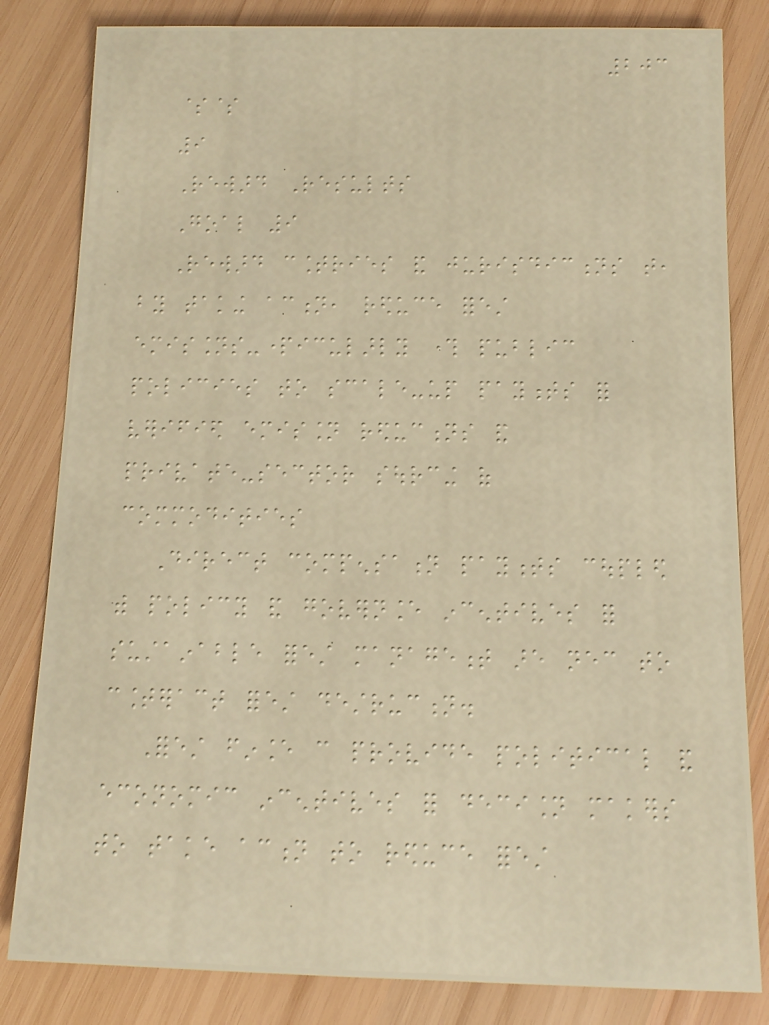203
$$
9
Reward Results
Goal 9
Reward countries and jurisdictions that,
by taking action, reduce forest
emissions-particularly through public
policies to scale-up payments for
verified emission reductions and
private-sector sourcing of
commodities
Direct compensation payments coupled
with policy and governance incentives for
sustainable forest management are necessary to
counteract forest destruction.
Forest finance can provide political and
economic incentives for decision makers
to take action to reduce forest
